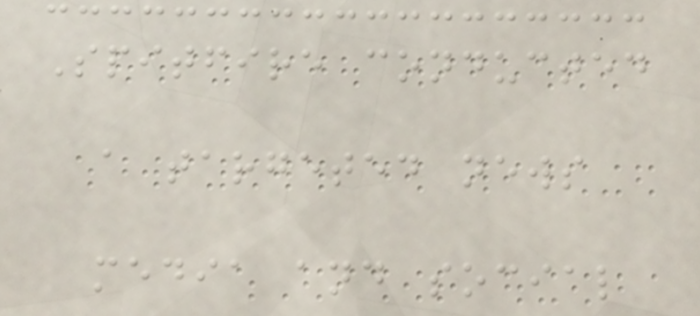Spitfire conducted
a targeted news
media and social
